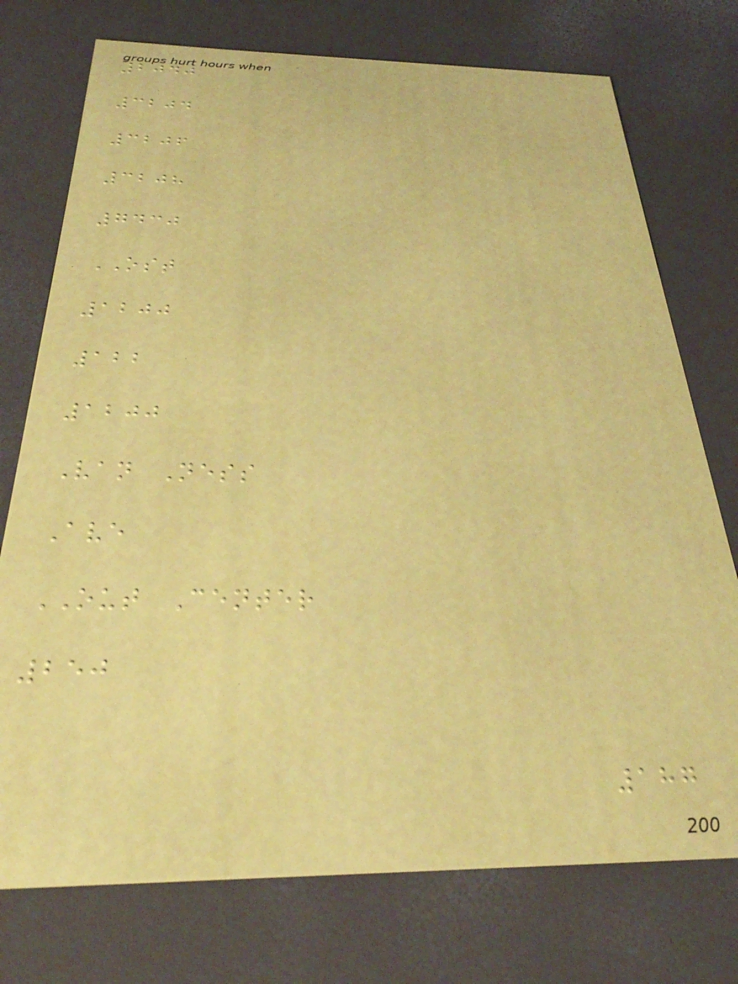2040
3204
3206
3208
7430
OST
1200
122
1200
Van Ness
Ave
OUT Center
250
187
